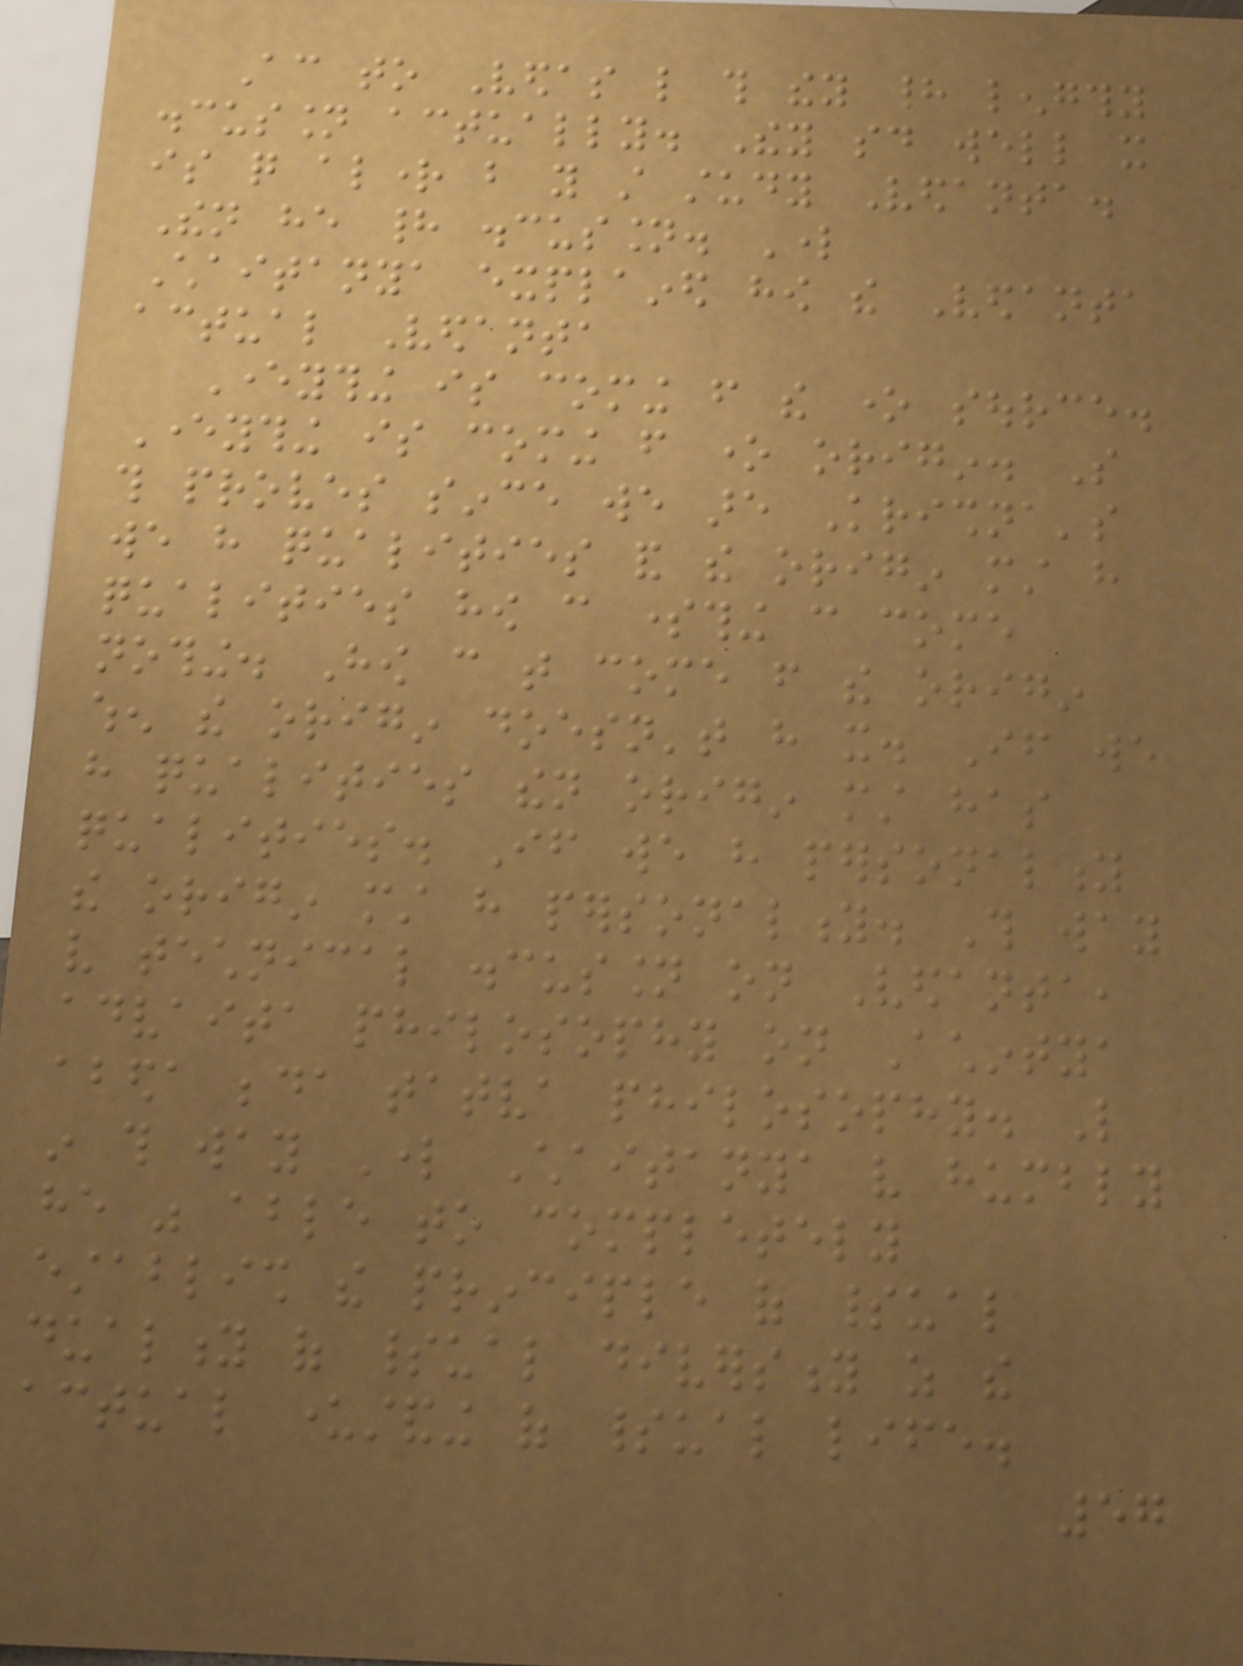According to Vedas like this they had lengthy
discussion actually. They said well it
is quite alright but you still study Vedanta.
Then he had discussion. Lord
Chaitanya explained how the Vedanta
actual Vedanta
Everything is coming from the one source.
Everything is coming from one origin. So
this proves since we are Krishna's
we have qualities and the origin must have
qualities how can something can come
nothing. How can that come from the origin
when the origin doesn't have it. If we
have qualities then origin must has
qualities. If we have personality
the origin must have personality. This way
very technical discussion on Vedanta,
advaita philosophy on Achintya
abeda beda tatva philosophy. Like
in this way Lord Chaitanya very humbly
he was able to completely
establish the principle of spiritual
duality of spiritual diversity as the
actual understanding of spiritual life.
57
